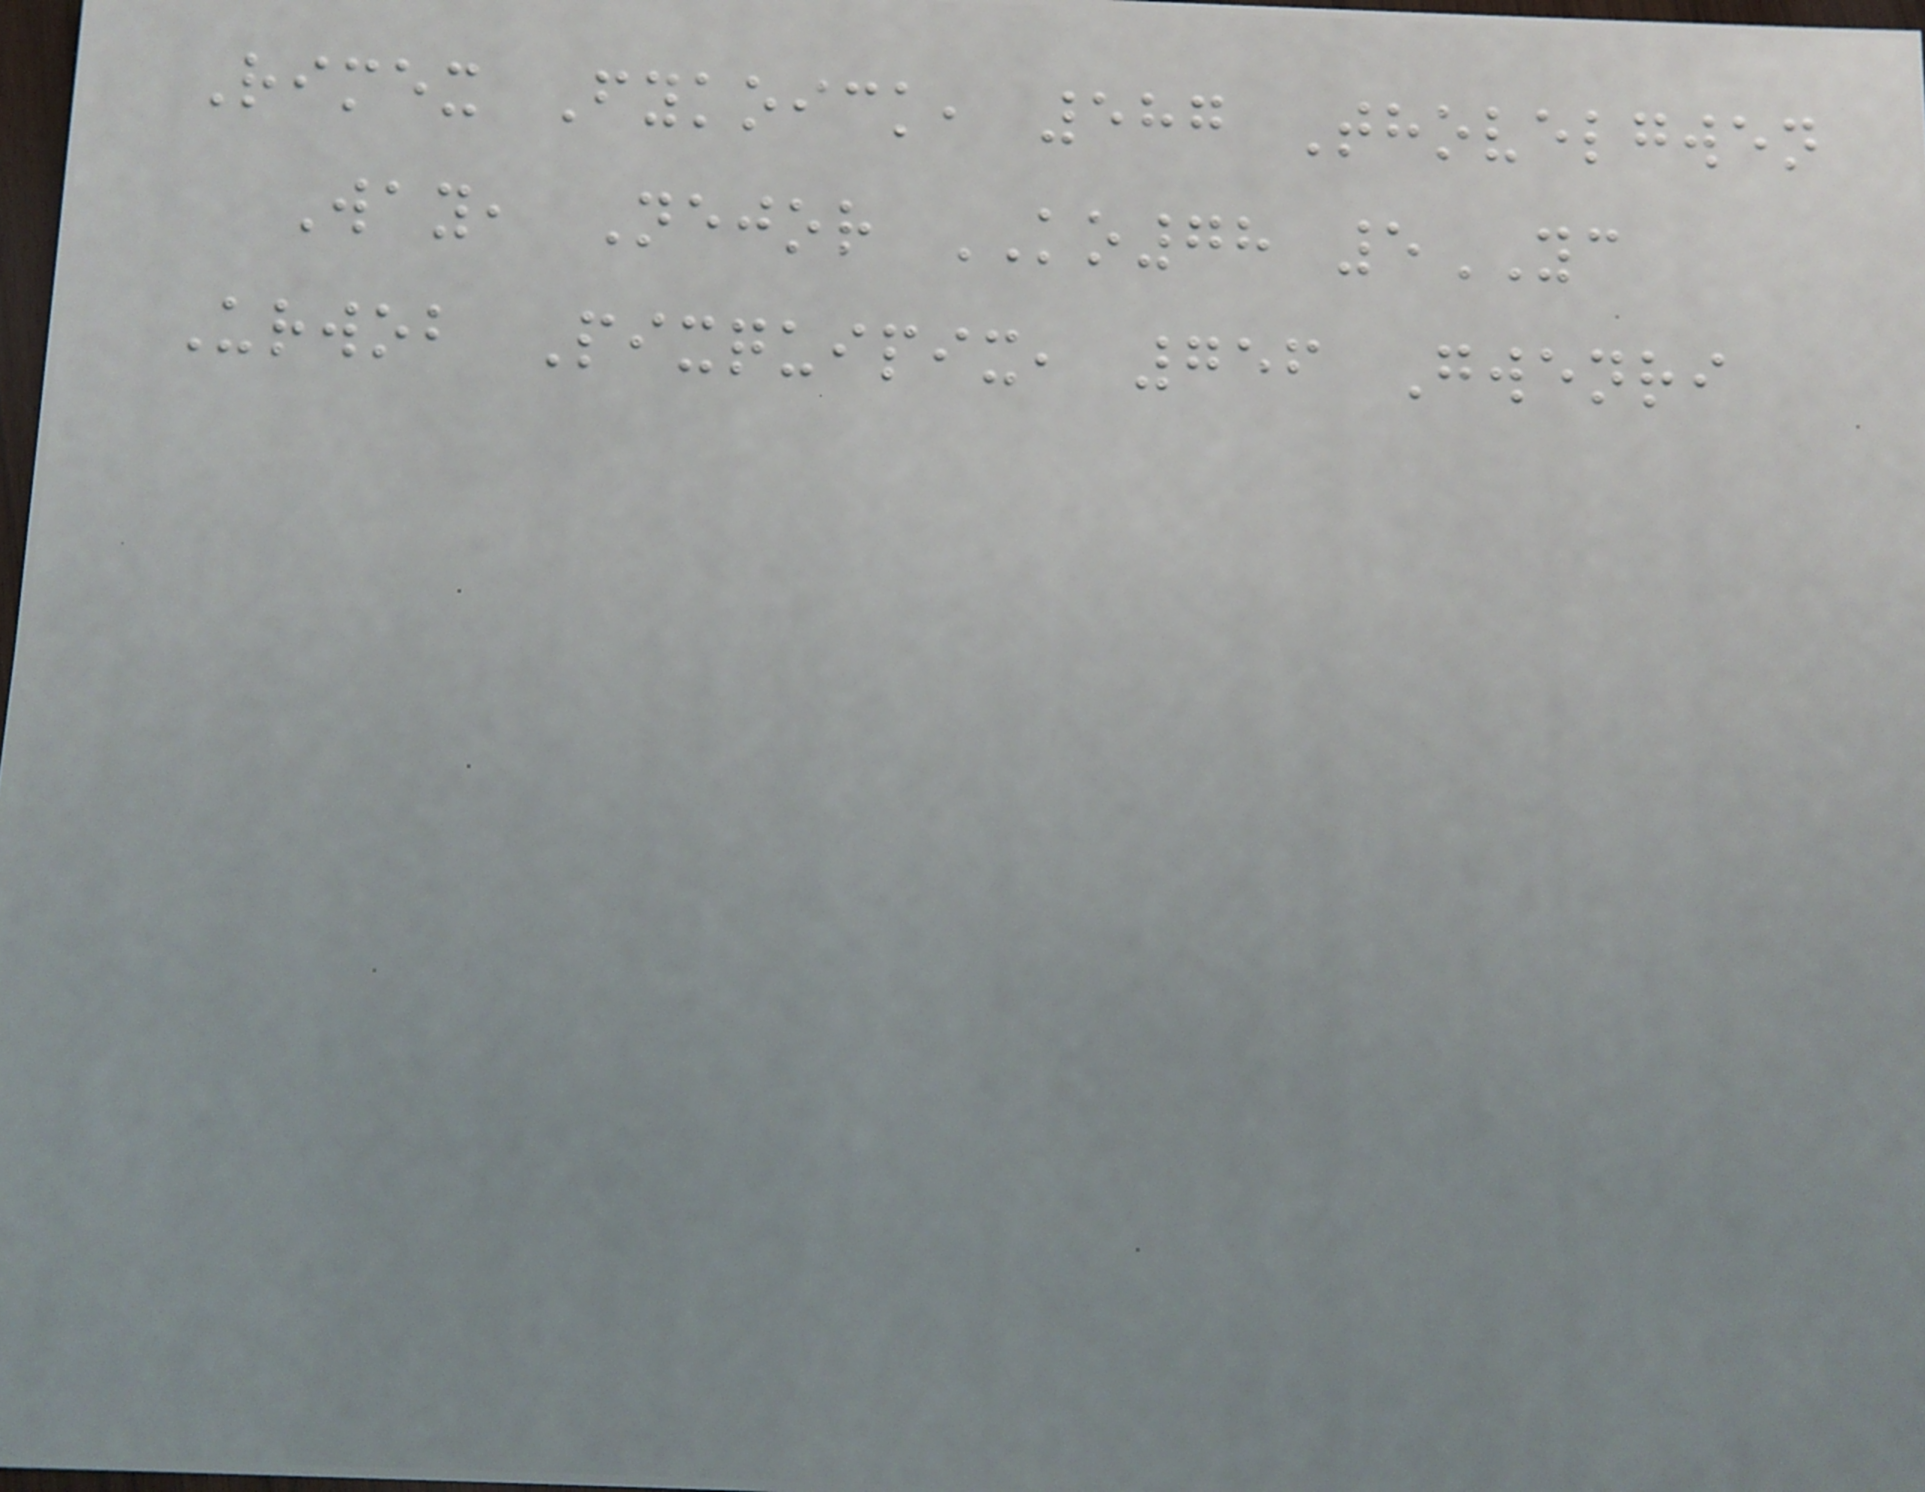Rimex Fykoick, 587 Thovelgwen
Way, Nejor KO78 5YC
Urwob Pixquipix, 756 Gwenri
